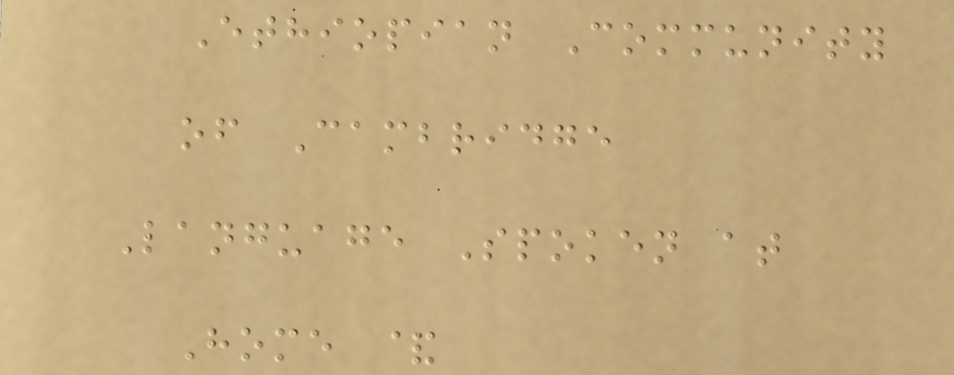Ethiopian Community
of Cambridge
Language Spoken at
Home &
